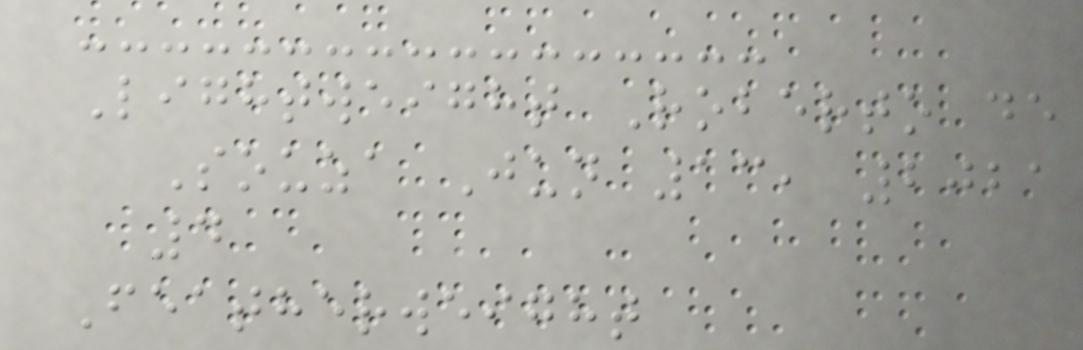Lightweight Roberto de
Souza Jun 13, 2021
4
Featherweight
